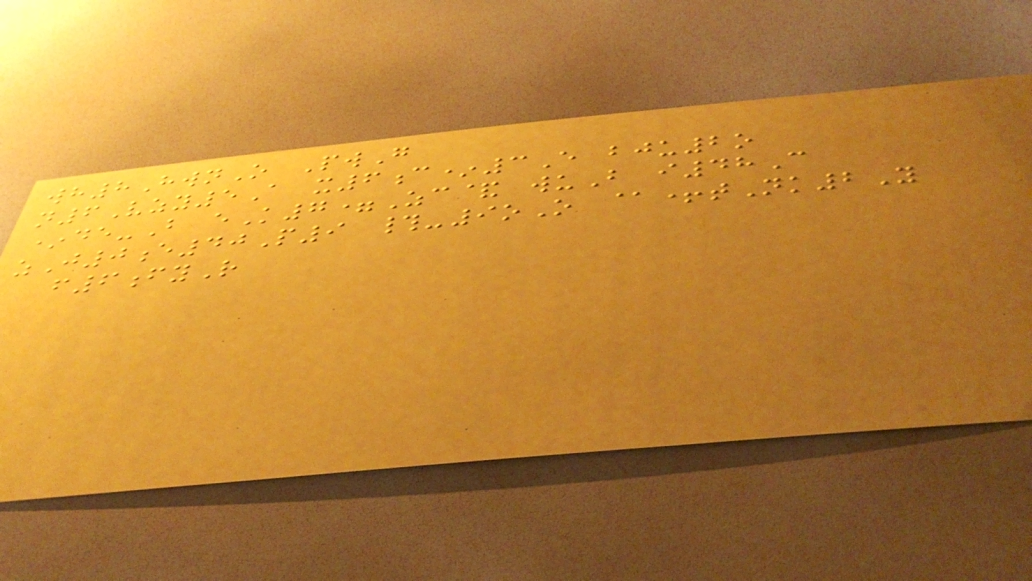wh8HwnO PwG
n6Vzy5A x6c*3E bju2o
*de-B eK7=Zc& wuB i48C
zJ0e40P9 #-9oO @+tNk2Y
f6fyR
